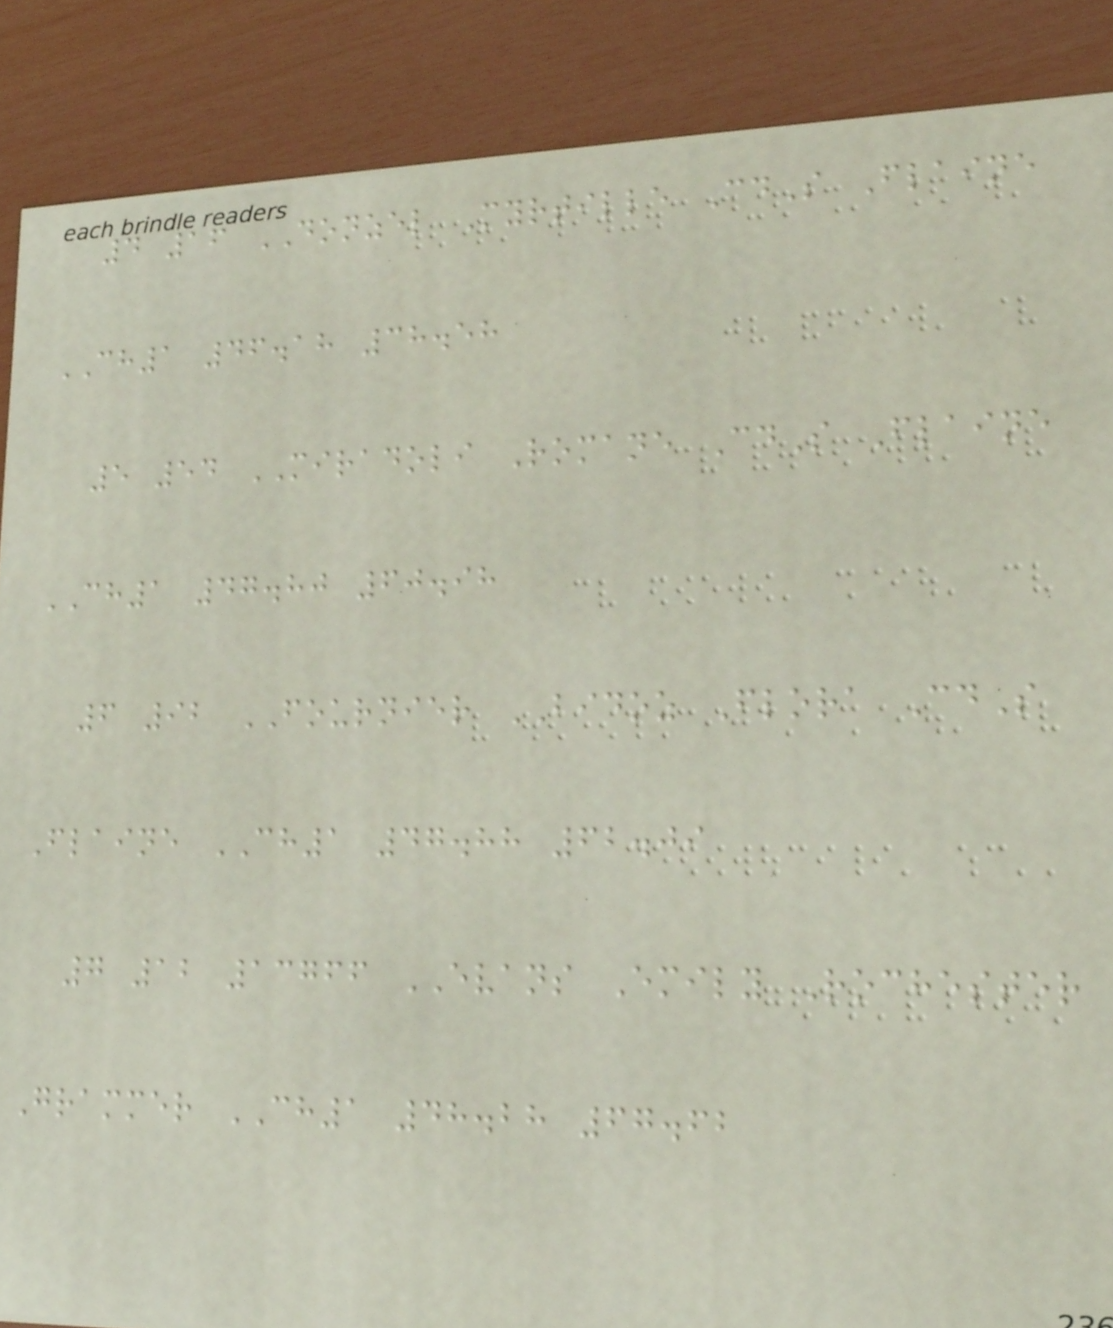4 16 DONZEL Myrtille CdS Flaine
CH1 46.18 38.58
5 54 MIRADOLI Romane CdS Flaine
CH1 47.80 60.98
6 92 FOURNIER BIDOZ Flora CdS
Flaine CH1 47.88 62.09
7 12 13766 EVANS Emily Rochester
Grammer CH1 48.28 67.62
